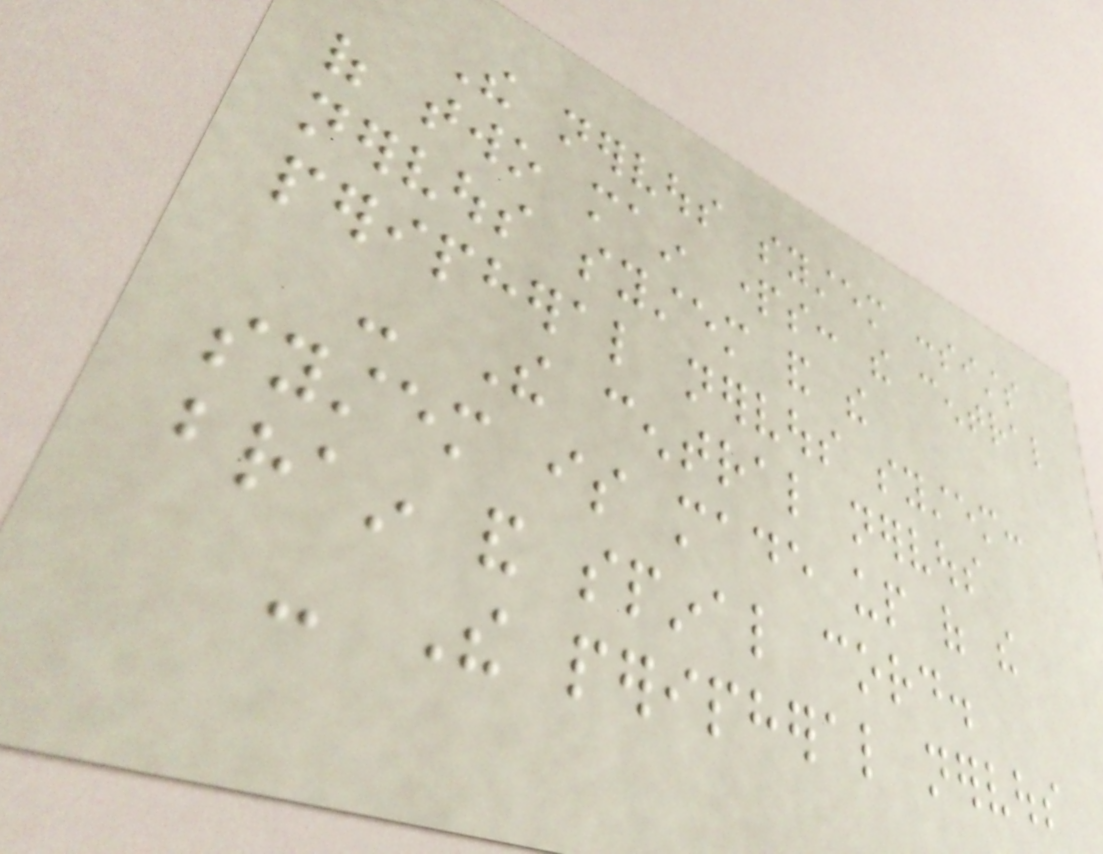The nervous system consists
of two main parts: the central
nervous system and the
peripheral nervous system:
- The central nervous
system is made up of the
brain and spinal cord.
- The peripheral nervous
